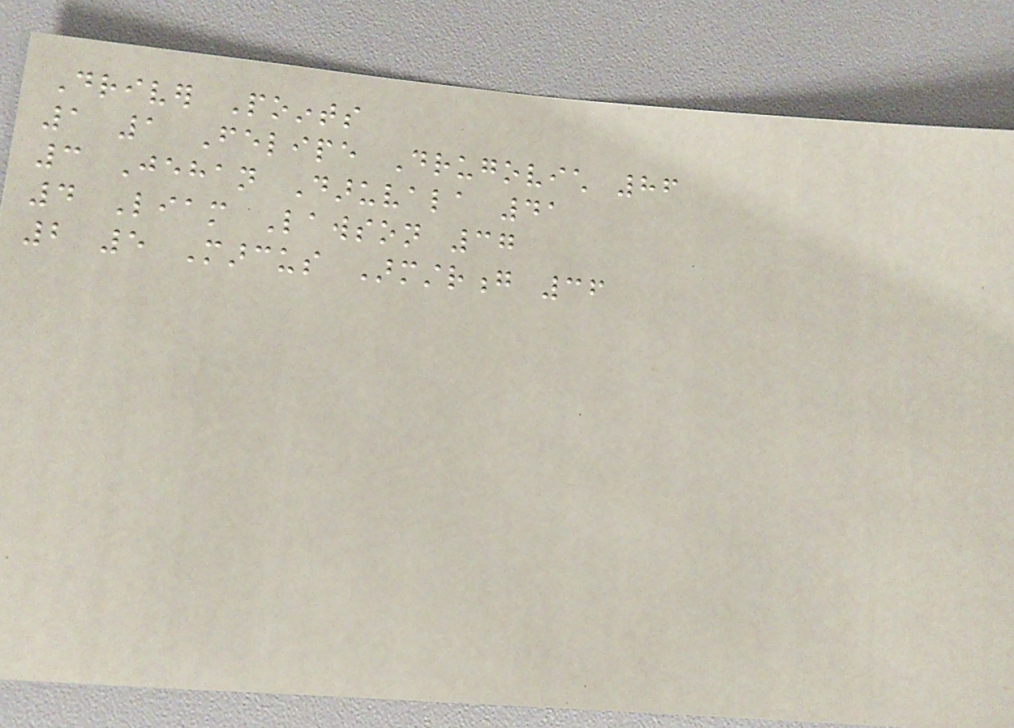Driver Points
1 1 Felipe Drugovich 86
3 Jehan Daruvala 41
4 Liam Lawson 37
2 5 Marcus Armstrong 36
